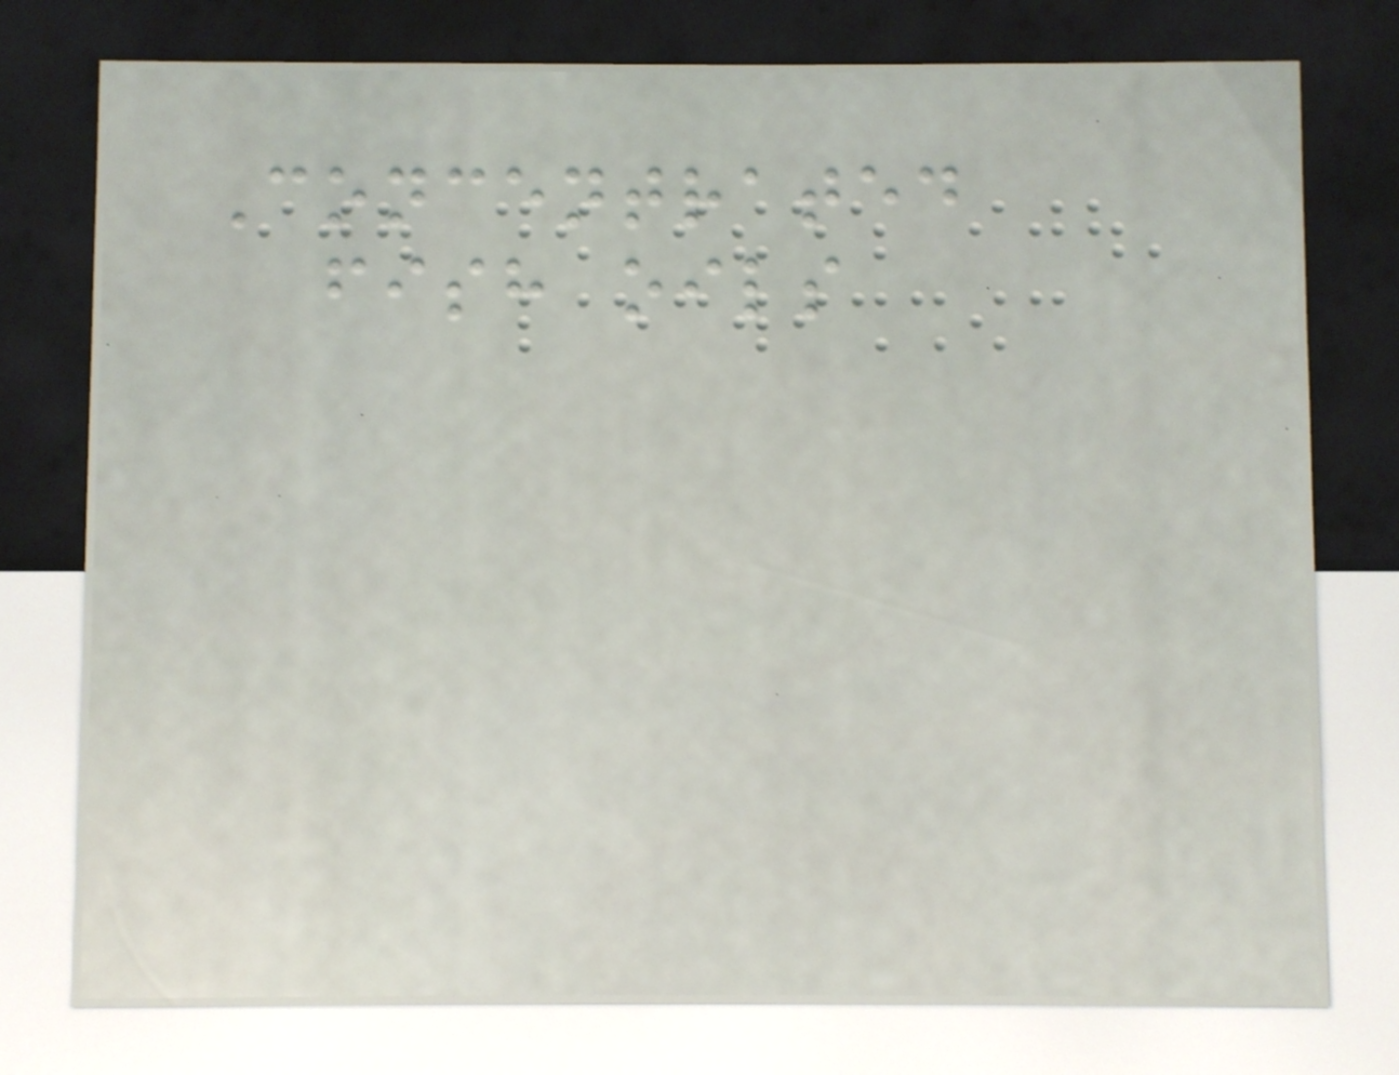Concentrated
fish oils
